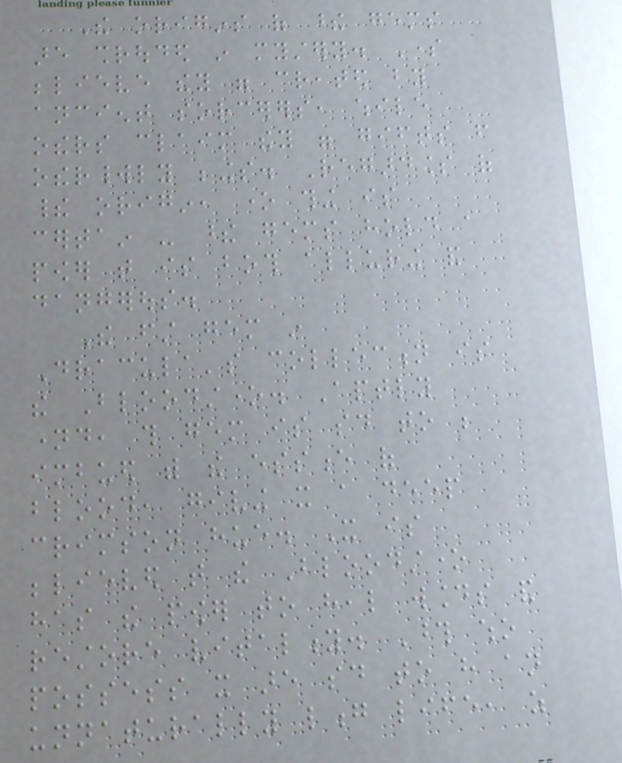The origins of these gems
are shrouded in mystery. Some
believe they were created by
ancient sorcerers, while
others claim they were gifts from
otherworldly beings. Regardless of
their origin, one thing is
certain - these gems hold a
power that is both alluring and
dangerous.
The first gem in
Dracula's collection is
the Bloodstone. Aptly
named, this gem is said to be
imbued with the essence of
blood, giving it a deep
crimson hue. It is
believed that the Bloodstone
has the power to heal wounds and
restore vitality. Those who
possess it are said to have an
unnaturally long life, as
